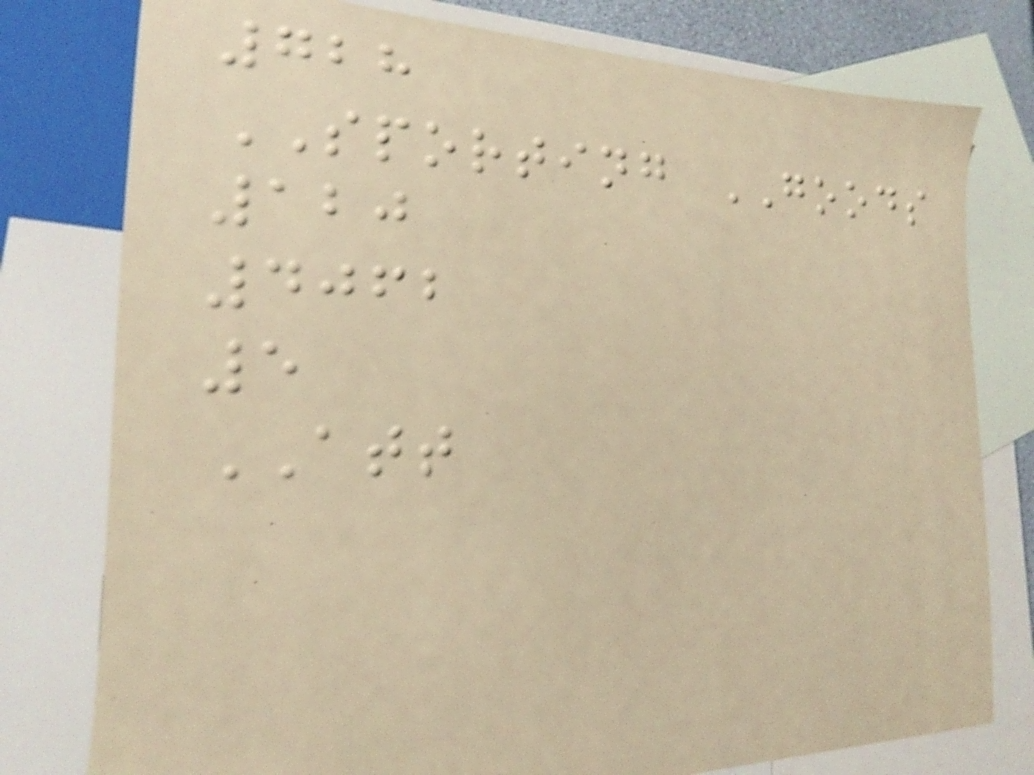728
SPORTING GOODS
120
4062
5
ATT
